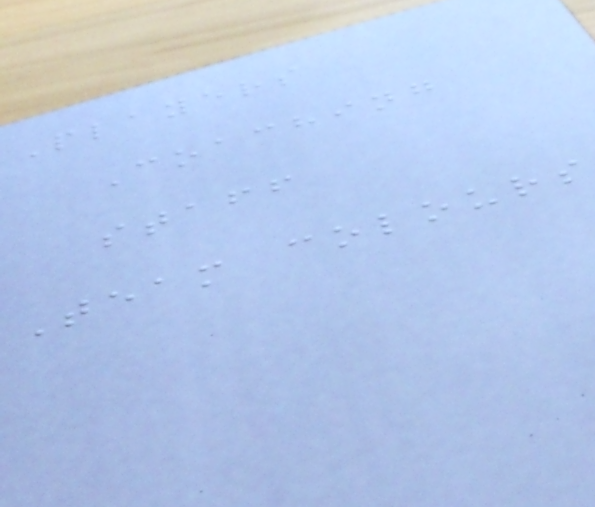Players
Coaching
staff
Team colours
